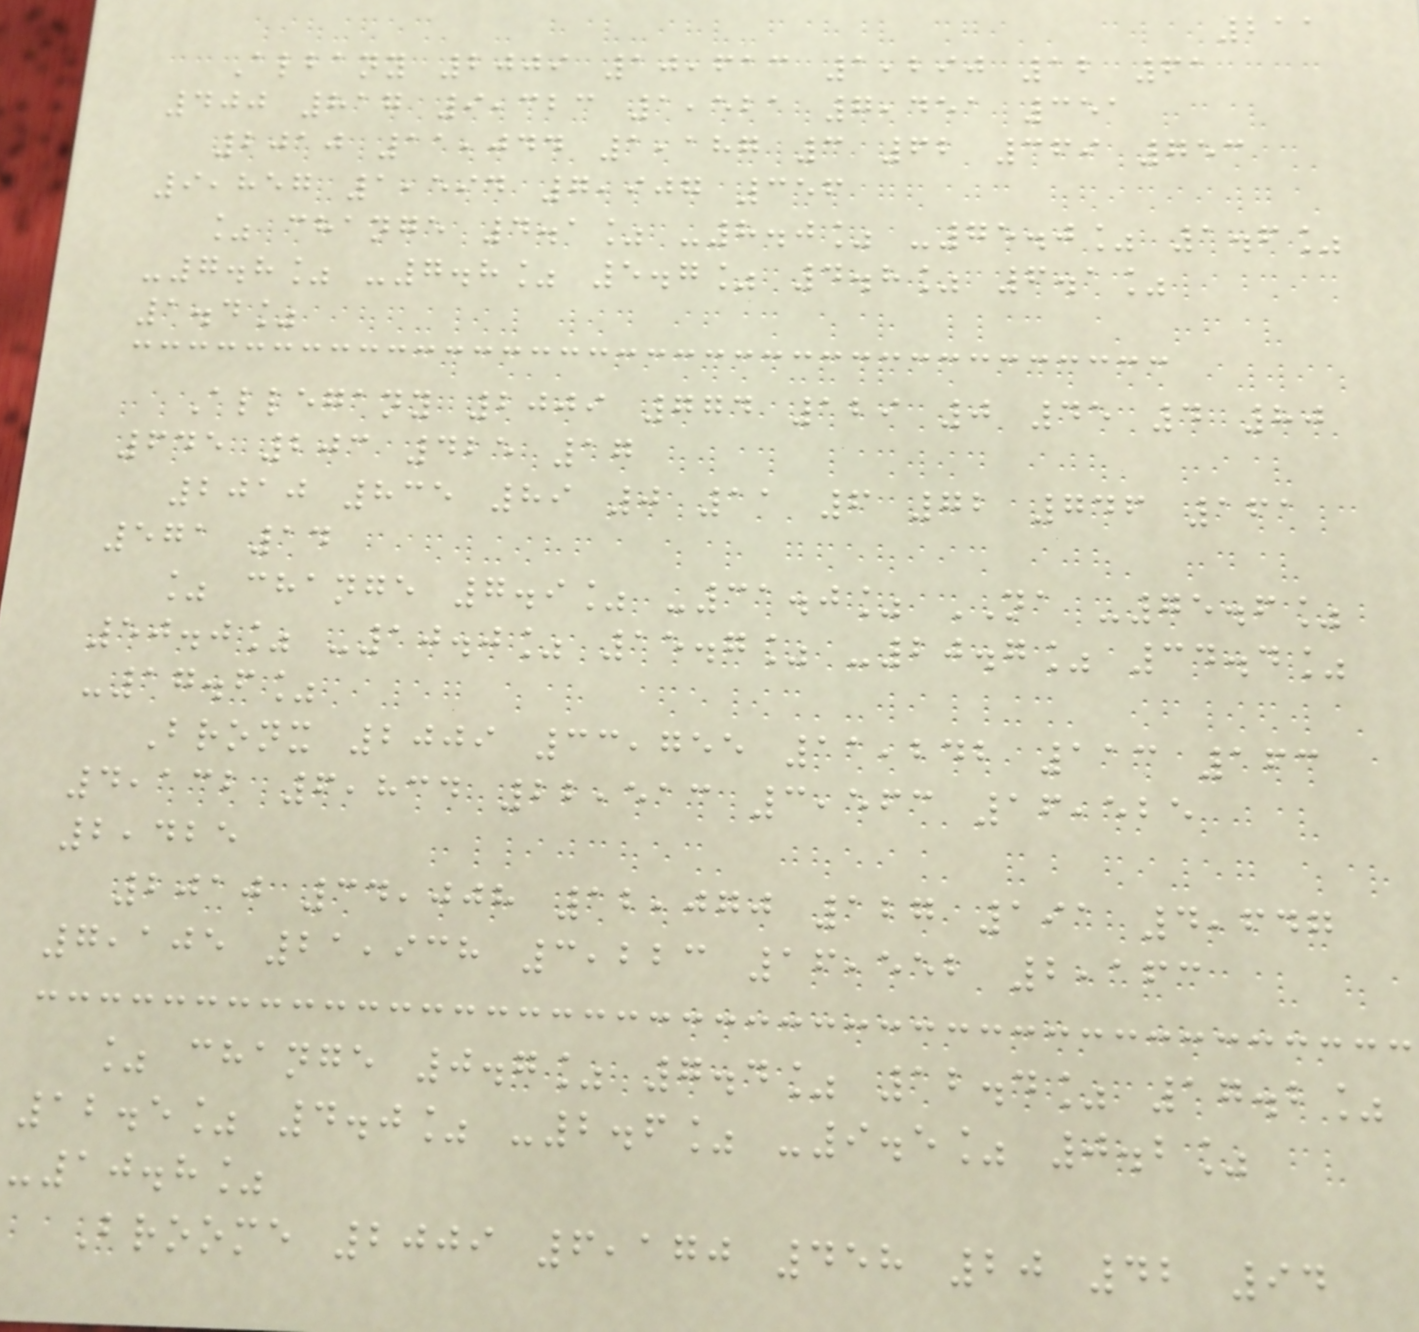211
Albany 2009 10,613 1,290 12 61
400 817 9,323 1,521 7,451 351
2010 11,044 1,187 3 62 369 753
9,857 1,594 7,907 356
% change 4.1% -8.0% -75.0% 1.6%
-7.8% -7.8% 5.7% 4.8% 6.1%
1.4%
Allegany 2009 774 129 0 45 4 80
645 203 425 17
2010 835 89 0 11 6 72 746 161
571 14
% change 7.9% -31.0% NA -75.6%
50.0% -10.0% 15.7% -20.7% 34.4%
-17.6%
Bronx 2009 33,755 11,242 113 163
4,132 6,834 22,513 3,563 16,525
2,425
2010 34,008 12,070 127 191 4,647
7,105 21,938 3,223 16,552 2,163
% change 0.7% 7.4% 12.4% 17.2%
12.5% 4.0% -2.6% -9.5% 0.2%
-10.8%
Broome 2009 6,170 458 20 42 94
